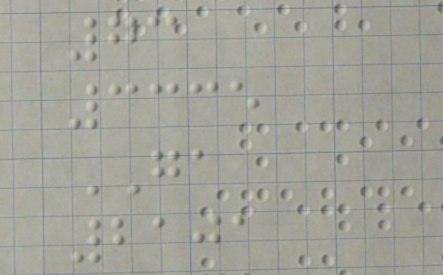73
3335
GA
2101
